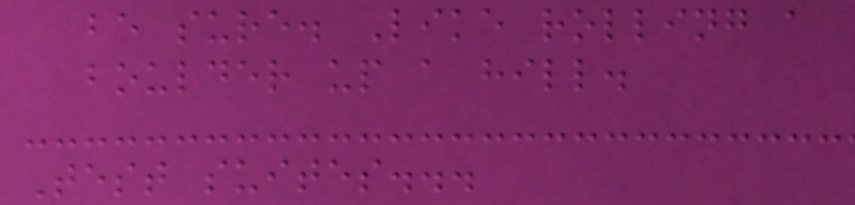be sure. Like rolling a
boulder up a hill.
Test suites...
